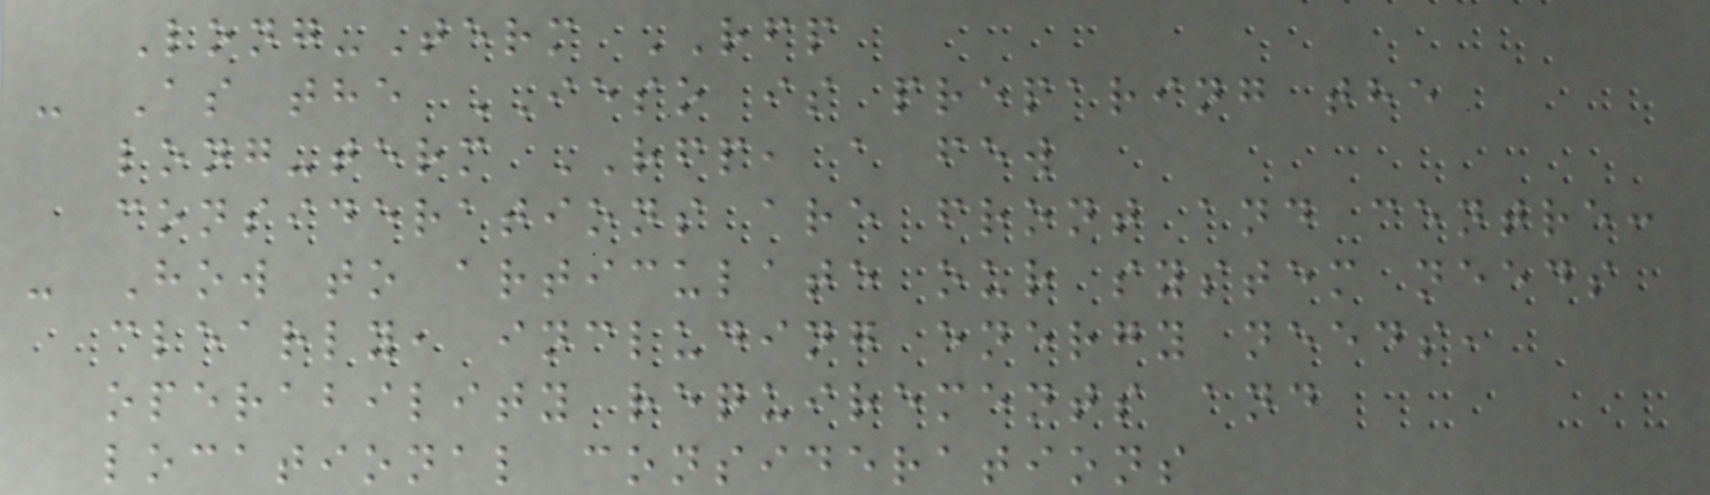Long-Term RFP
- As the IESO is preparing the
long-term RFP, a few
considerations are front and centre:
- How to articulate our system needs
clearly, including energy needs,
operability requirements and
locational considerations
